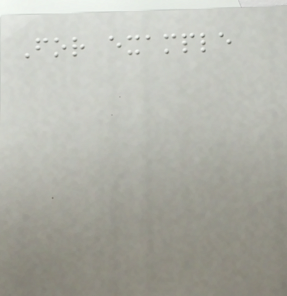For example
